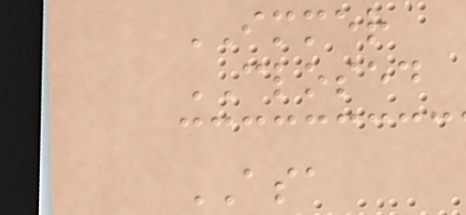IMMER
CLOSED
ASA
